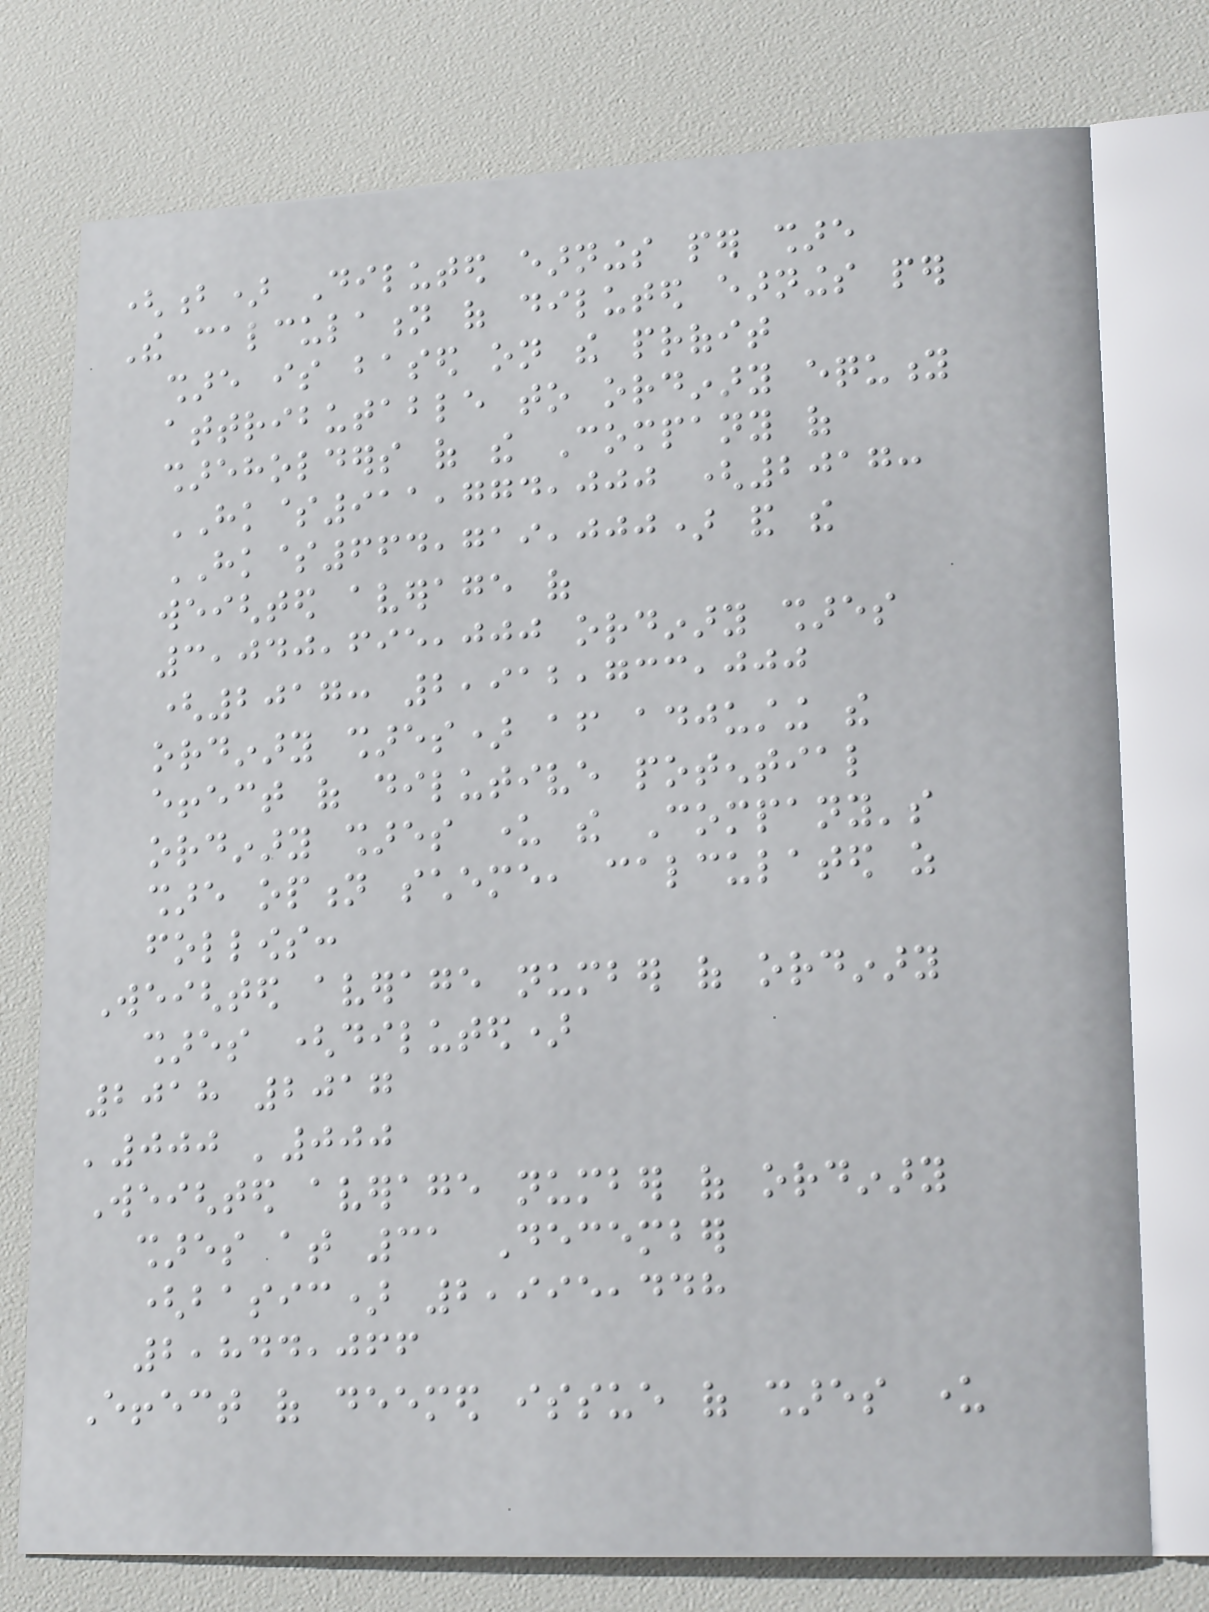(b) Diluted earnings per share
The calculation of diluted earnings per
share is based on the profit
attributable to ordinary equity
shareholders of the Company of
HK$911,774,000 (2017:
HK$664,719,000) and the
weighted average of
3,040,695,000 ordinary shares
(2017: 2,912,733,000
ordinary shares) after adjusting the
effect of dilutive potential
ordinary shares under the Company's
share option scheme, calculated as
follows:
Weighted average number of ordinary
shares (diluted)
2018 2017
'000 '000
Weighted average number of ordinary
shares at 31 December
(basic) 2,995,448
2,844,066
Effect of deemed issue of shares under
